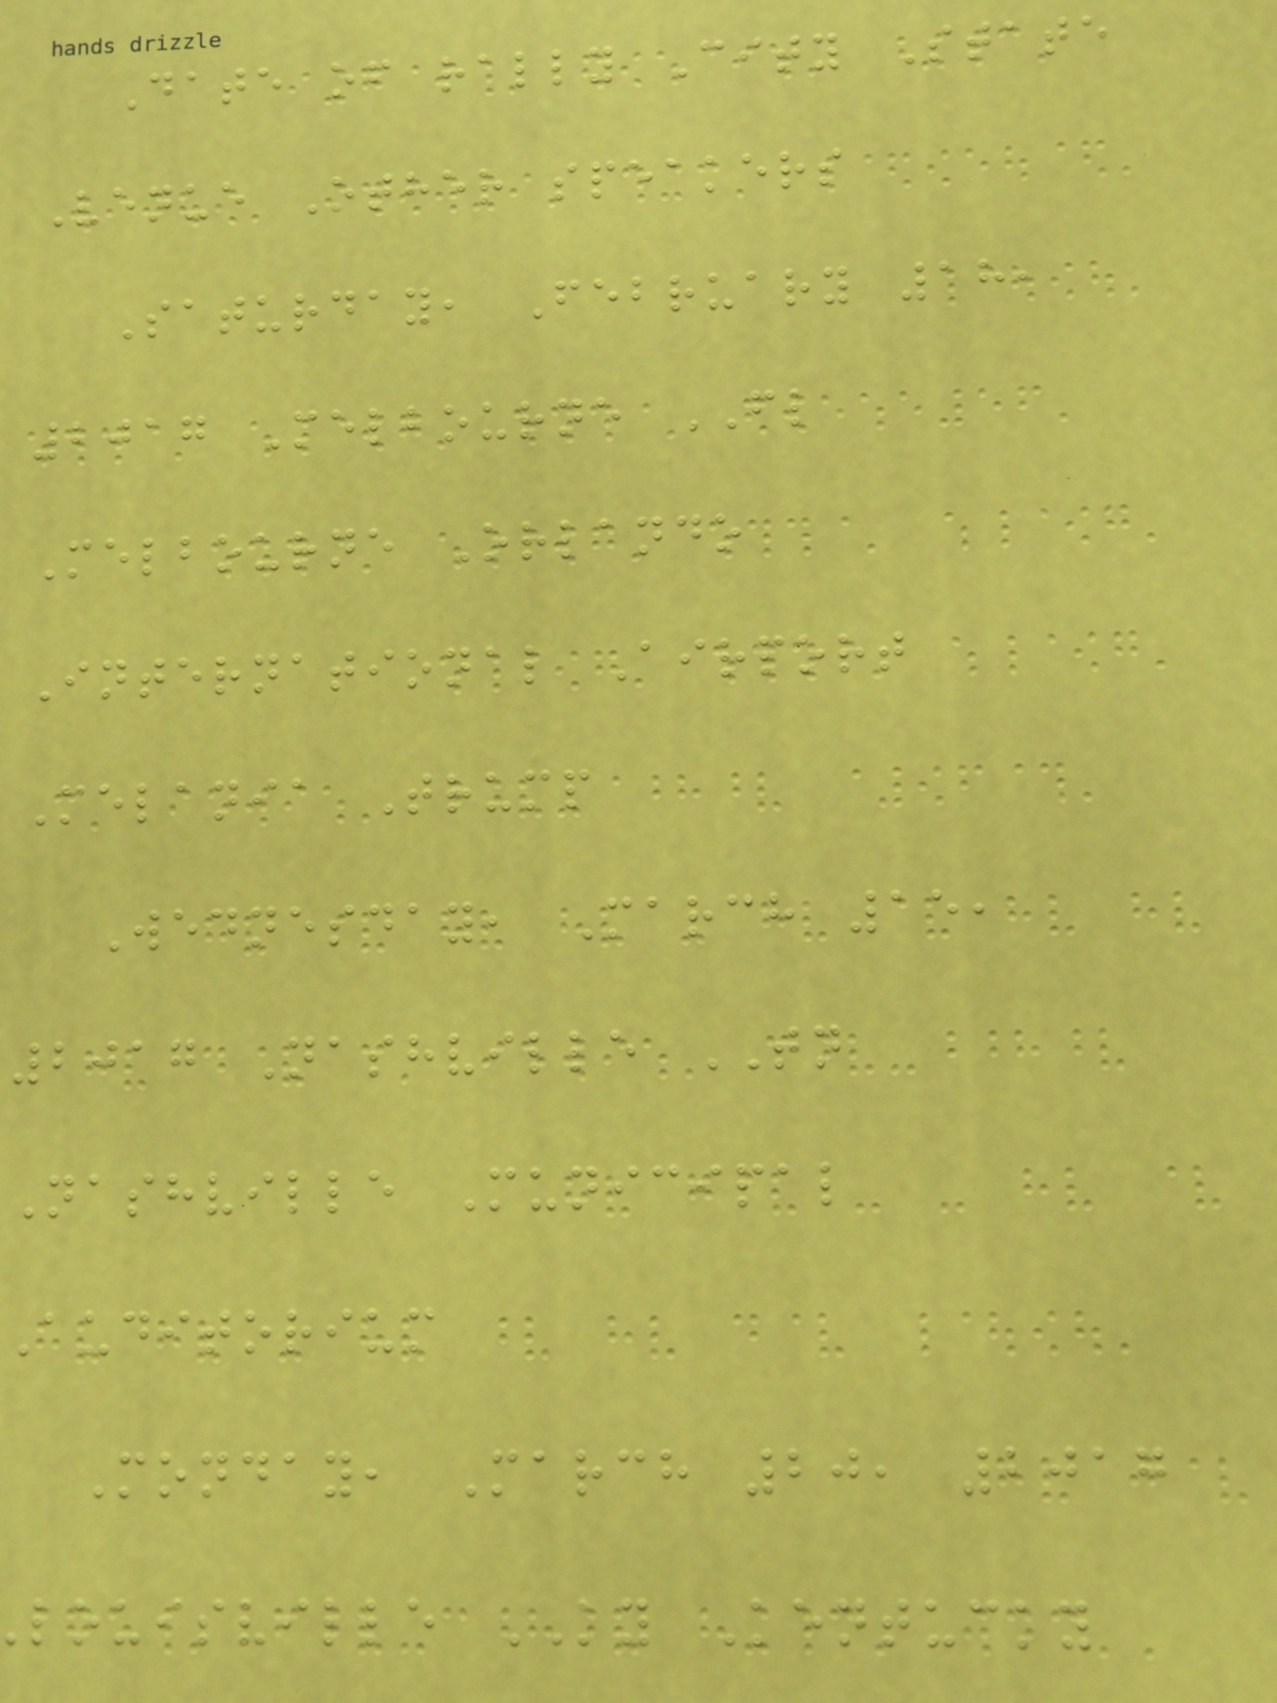Date of rally City State
Venue Other speakers
Saturday, February 18,
2017 Melbourne FL
Melbourne Orlando
International Airport
Melania Trump
Wednesday, March 15,
2017 Nashville TN
Nashville Municipal
Auditorium
Monday, March 20, 2017
louisville KY Kentucky
